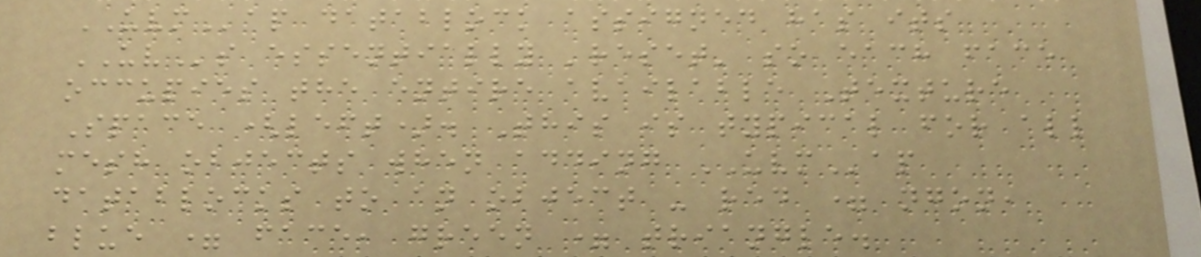UVMap datablock assigned has its
UVs essentially 'reset' so each face
occupies the entire available Texture
Space (left). This is typical for all
mesh objects when adding UVMap
datablocks to an object - red = ngon,
blue = face, green = triangle.
